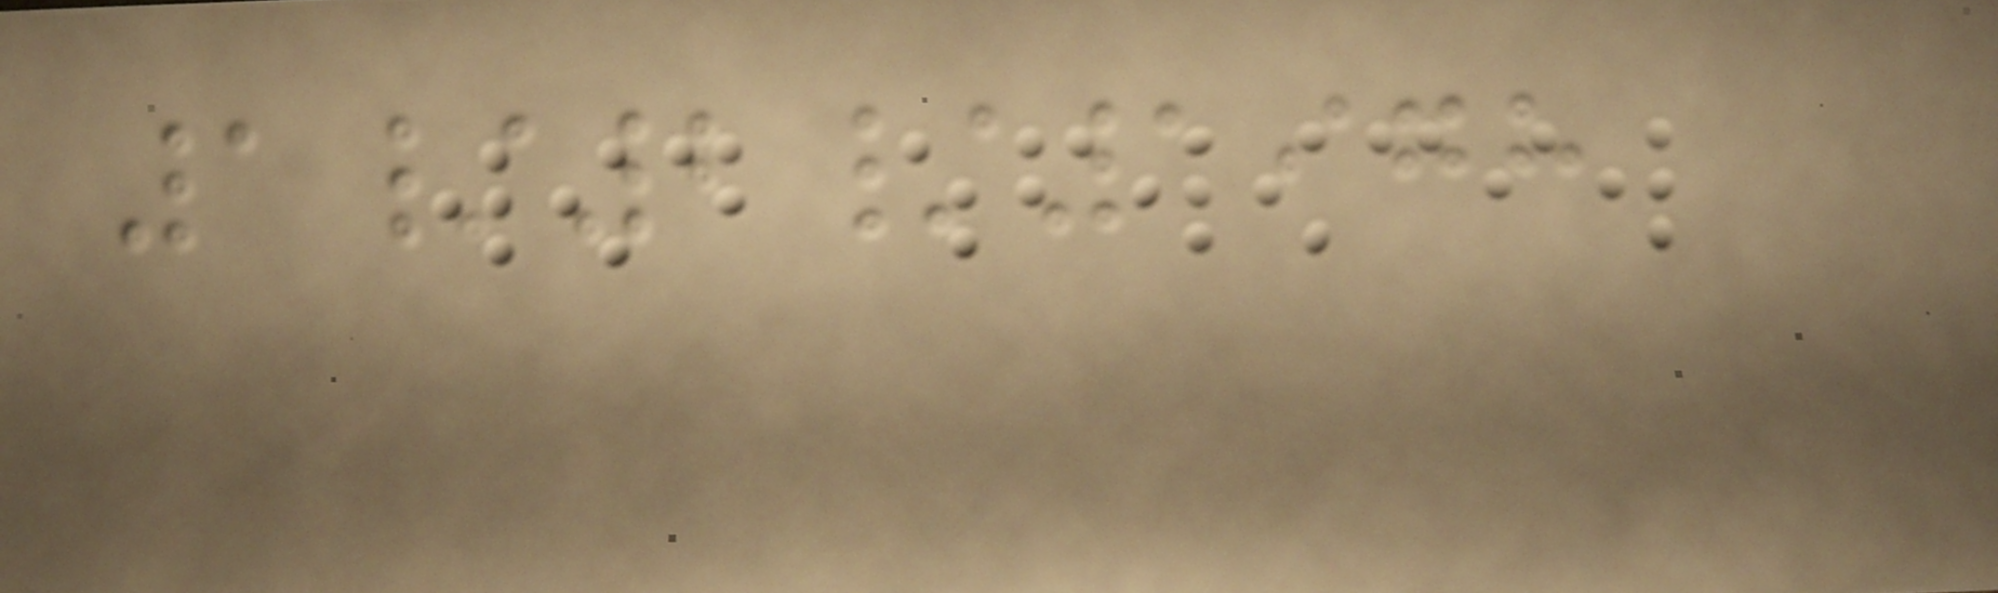1/2/1978
